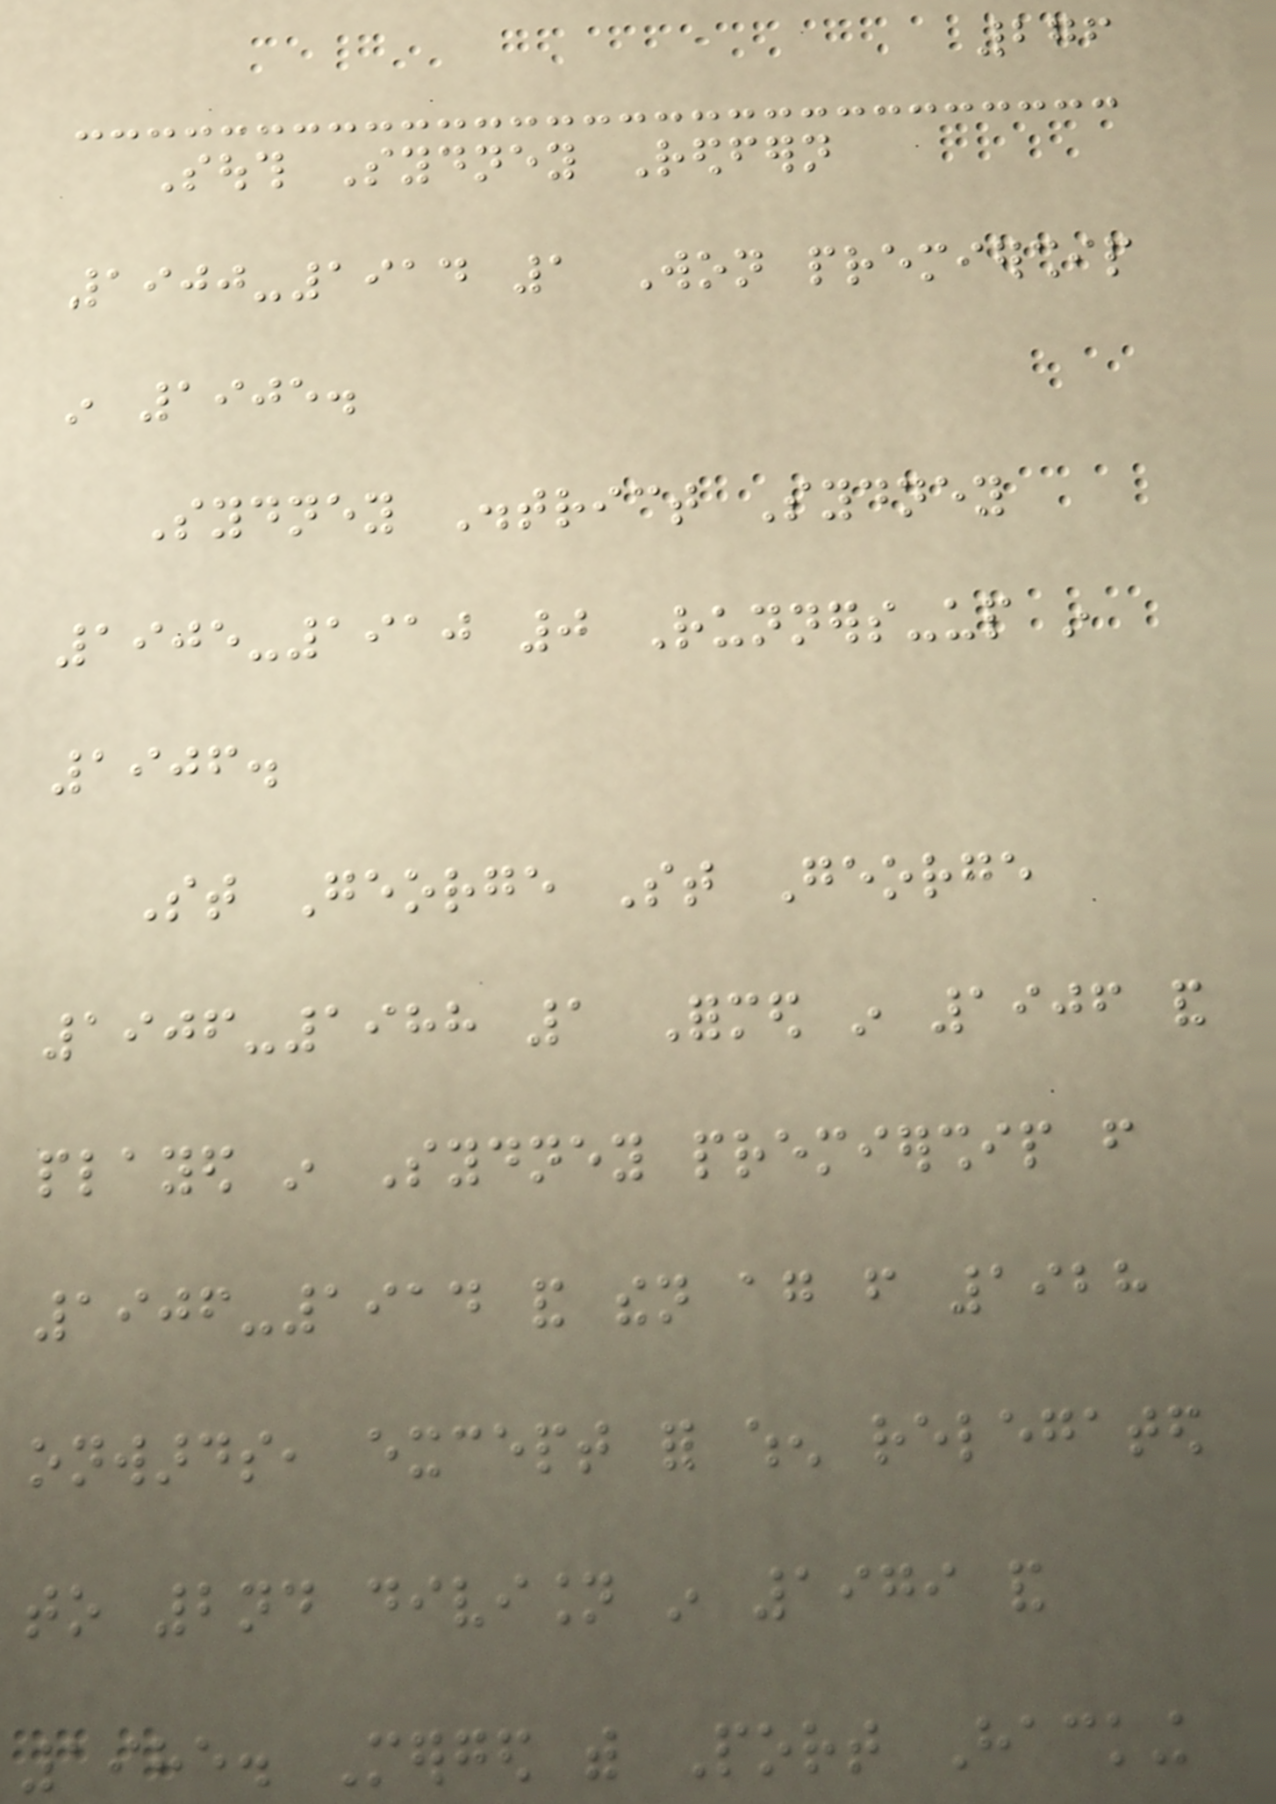276
South Sydney Redfern
1900-1914 1 Won premiership
in 1905.
Sydney District Sydney
1905-1910 0 Runners-up in
1906.
St George St George
1906-1988 1 Formed in 1906 and
played in Sydney premiership from
1906-1914 and then again from 1928
onwards, except for when relegated
to 2nd division in 1979 and
1985. Merged with Port Hacking
